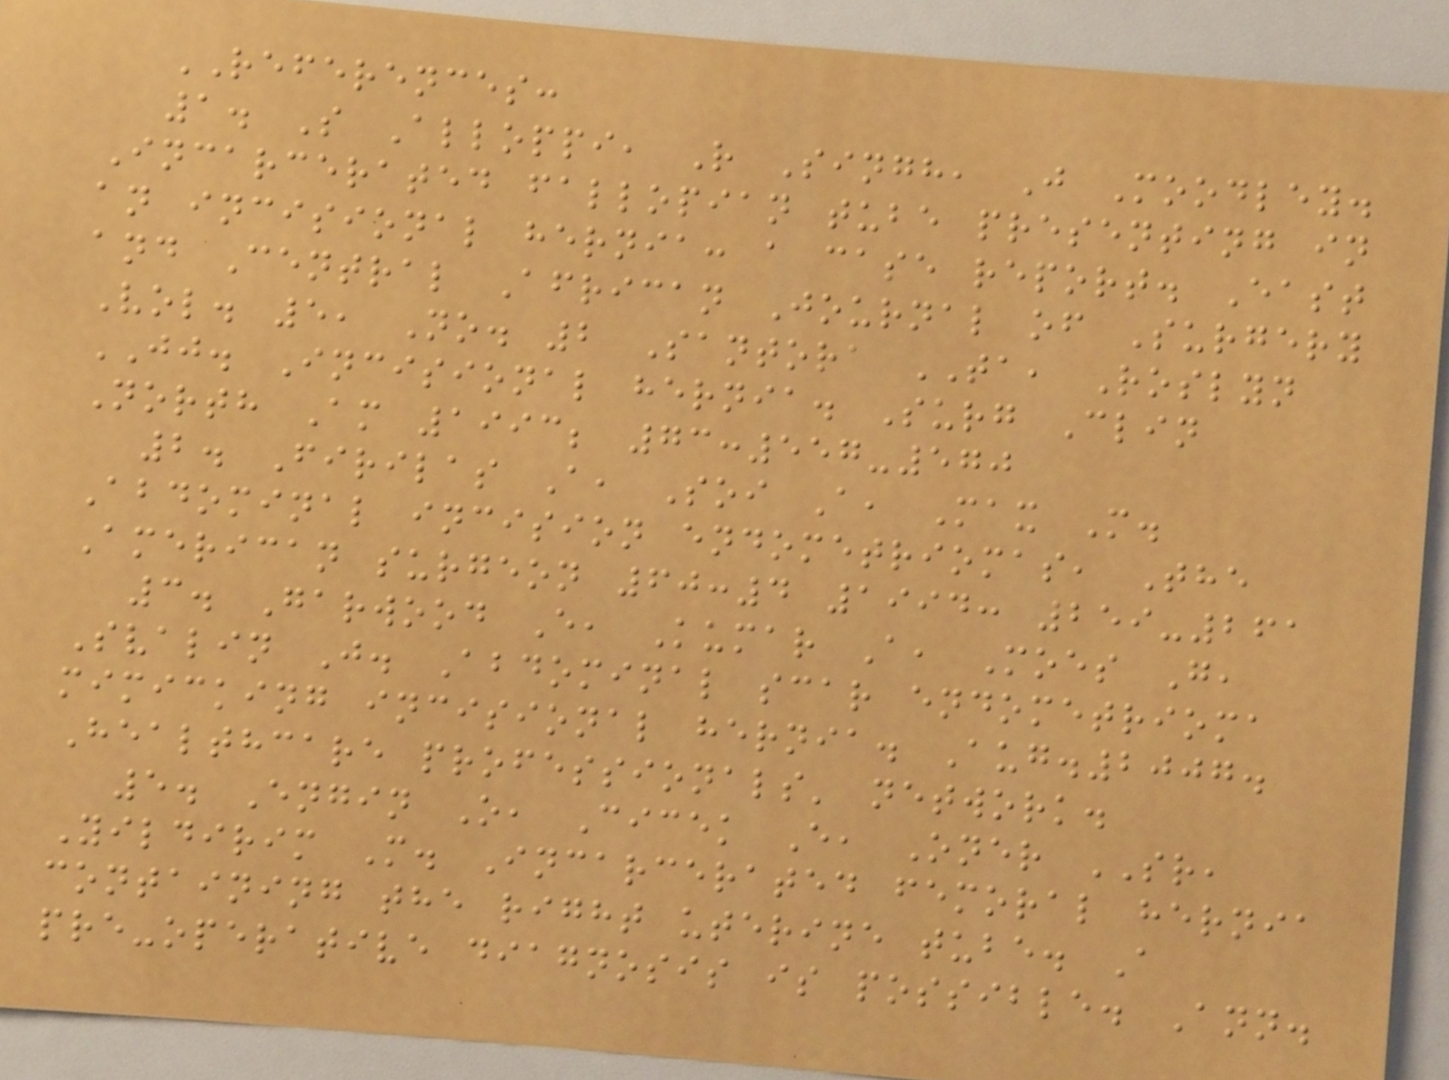REFERENCES:
1. S Alloppi, R Singh, J Moodley.
Incarcerated fallopian tube presenting in
an incisional hernia: a case report. East
and Central African Journal of Surgery
Vol. 5, No. 2 Santora TA, Roslyn
JJ. Incisional hernia. Surg Clin
North Am 1993; 73:557-570
2. Firilas A, Soi A, Max M.
Abdominal incision endometriomas, The
American surgeon 60:4 1994: 259-261
3. Garwood E, Kumar A, Moes G,
Svalin J. Abdominal scar endometrioma
mimicking incisional hernia. Aug.2007.
Healthcare professionals' network.
5. Engin O, Cicek E, Oner SR,
Yildirim M. Incarcerated femoral hernia
containing the right uterine tube. A
pre-operative diagnosis is possible. Ann.
